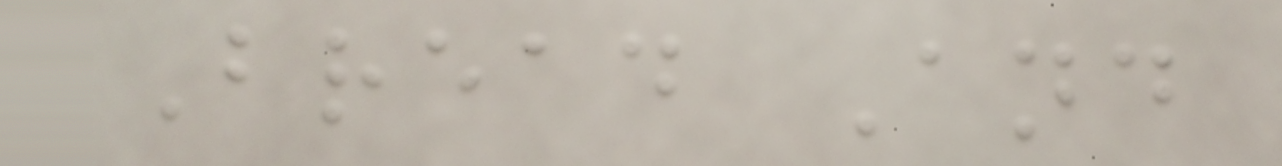Bread And
